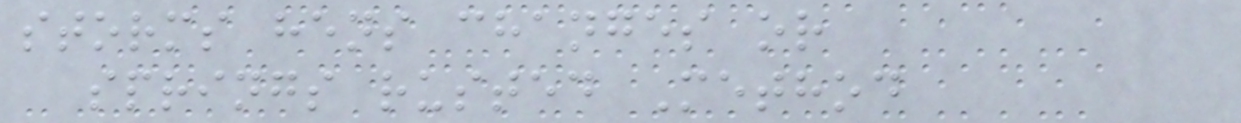storms hens changes or
springs rusted Method
